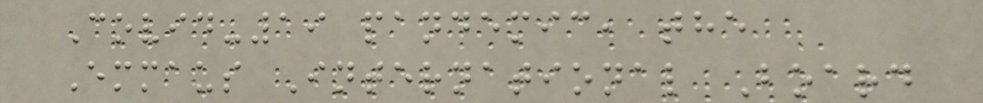Covid-19 pandemic, the
Emmaus International Board
